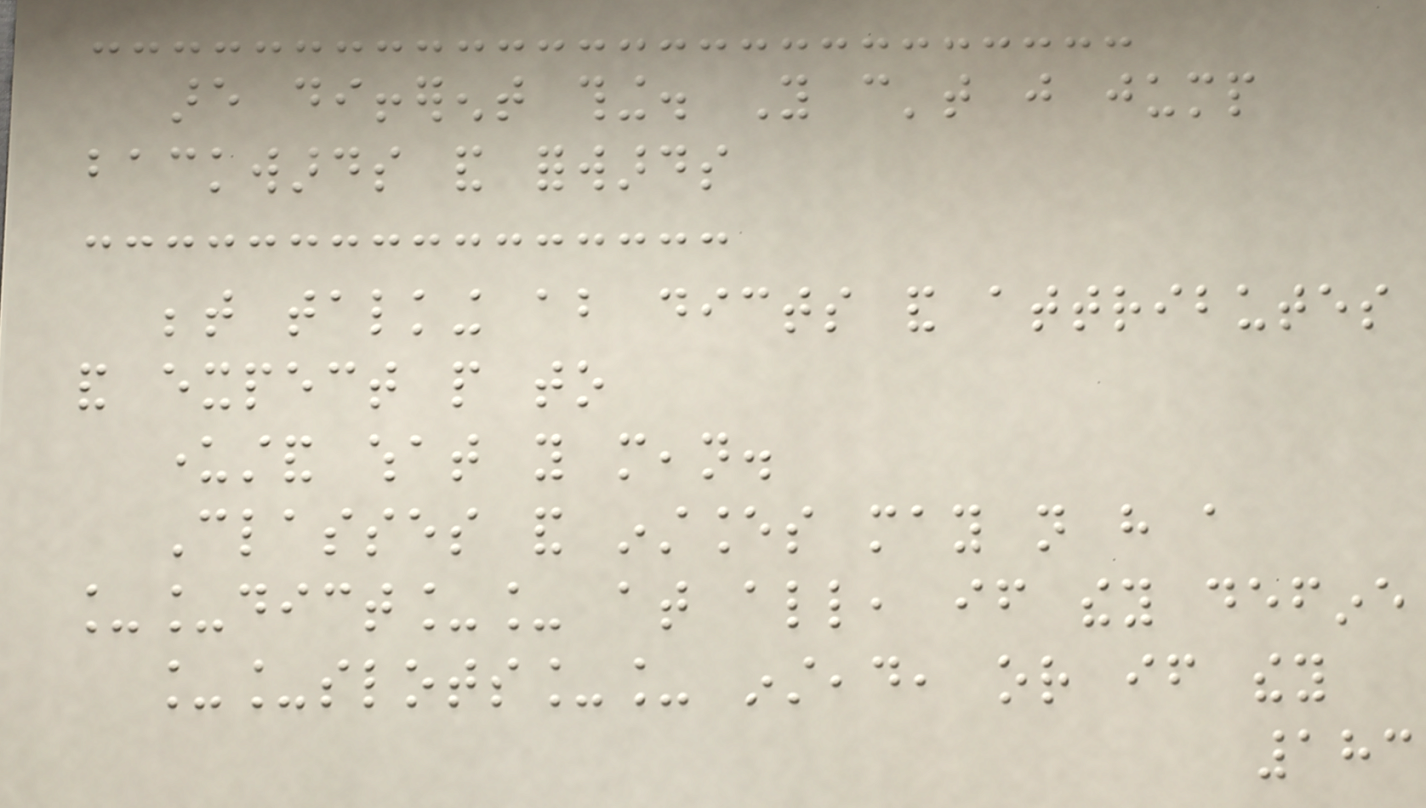are different thing. You can't just jump
backwards and forwards
between talking about dicts and attributes
and expect people to
understand what you mean.
Classes and instances may not have a
__dict__ at all, if they define
__slots__ instead, or if they
183
